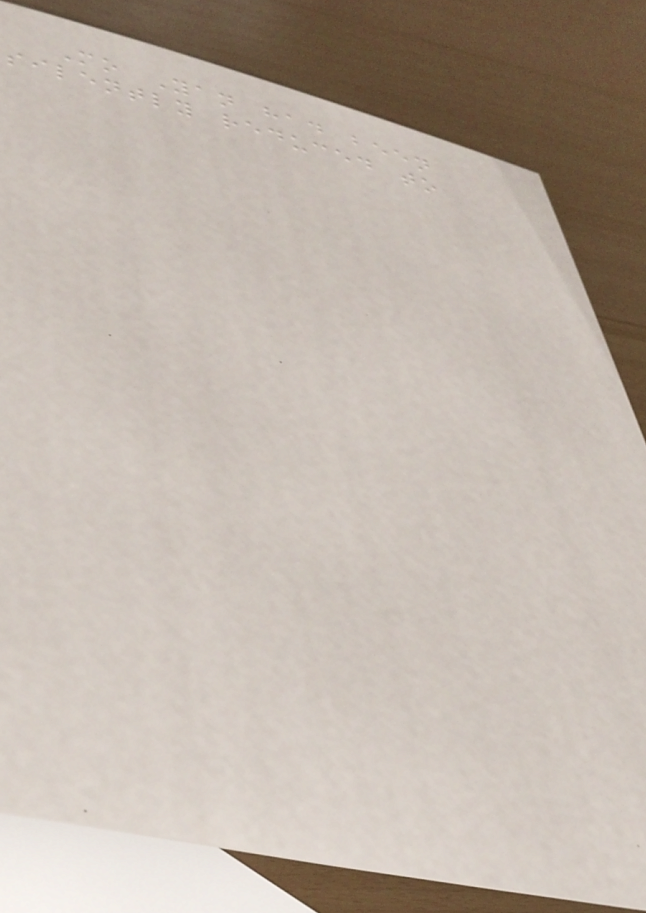Mo Yan had been
silently reduced to
